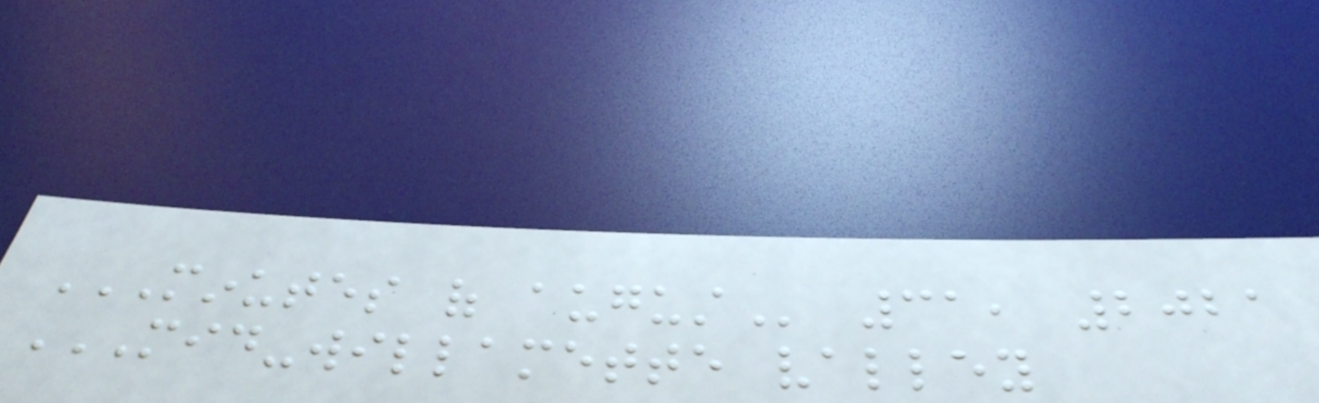MINUTES OF AUGUST 31, 2021
MID-WILLAMETTE VALLEY
